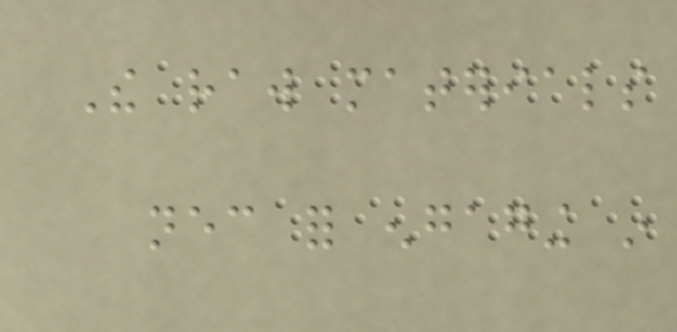The raw materials
necessary for engaging in
